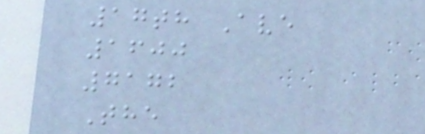17th Ave
1600
7172
The
